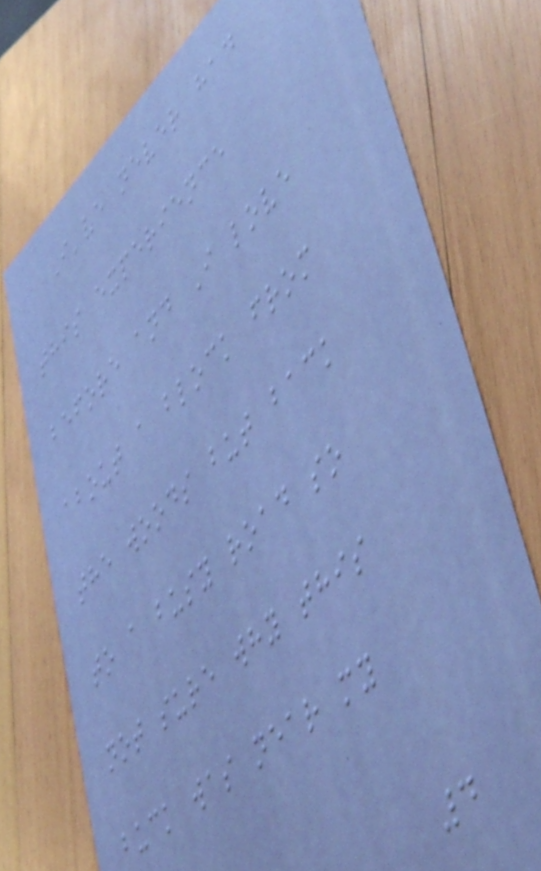I've never had
this experience
before and I love
about a block from
the woods but back
to a busy road so
not sure why this
buck was near my
4
